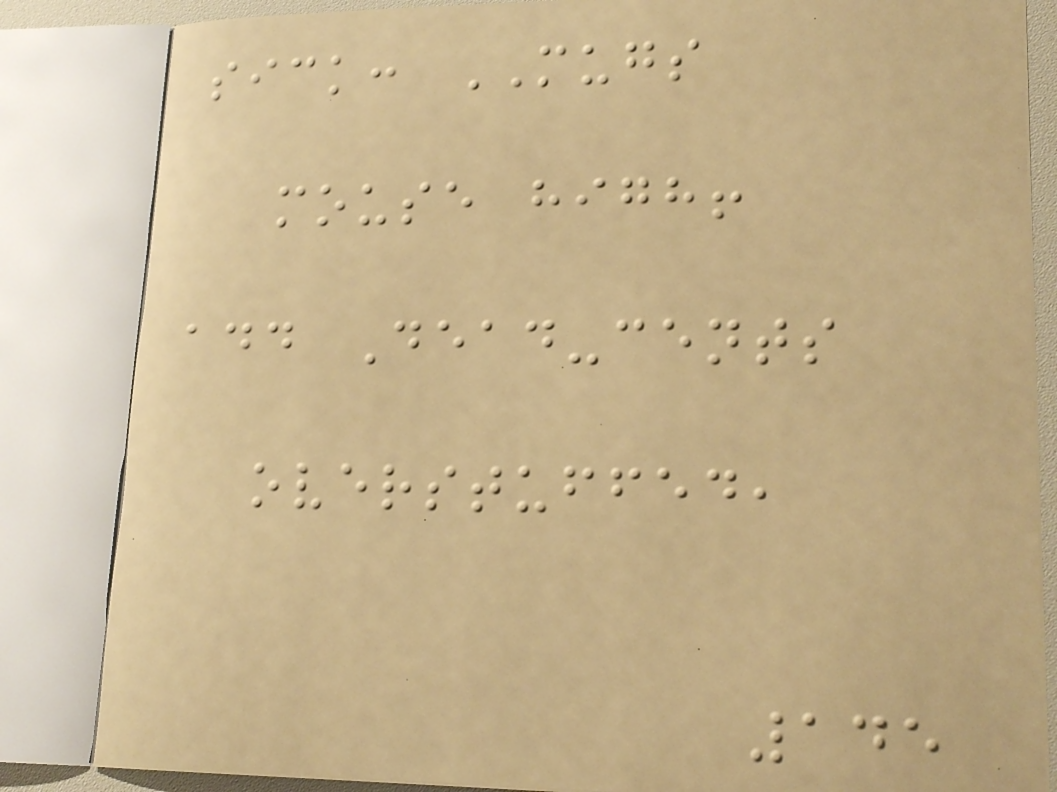sick: MUGS
mouse high!
add Dead-cents
overstuffed,
145
